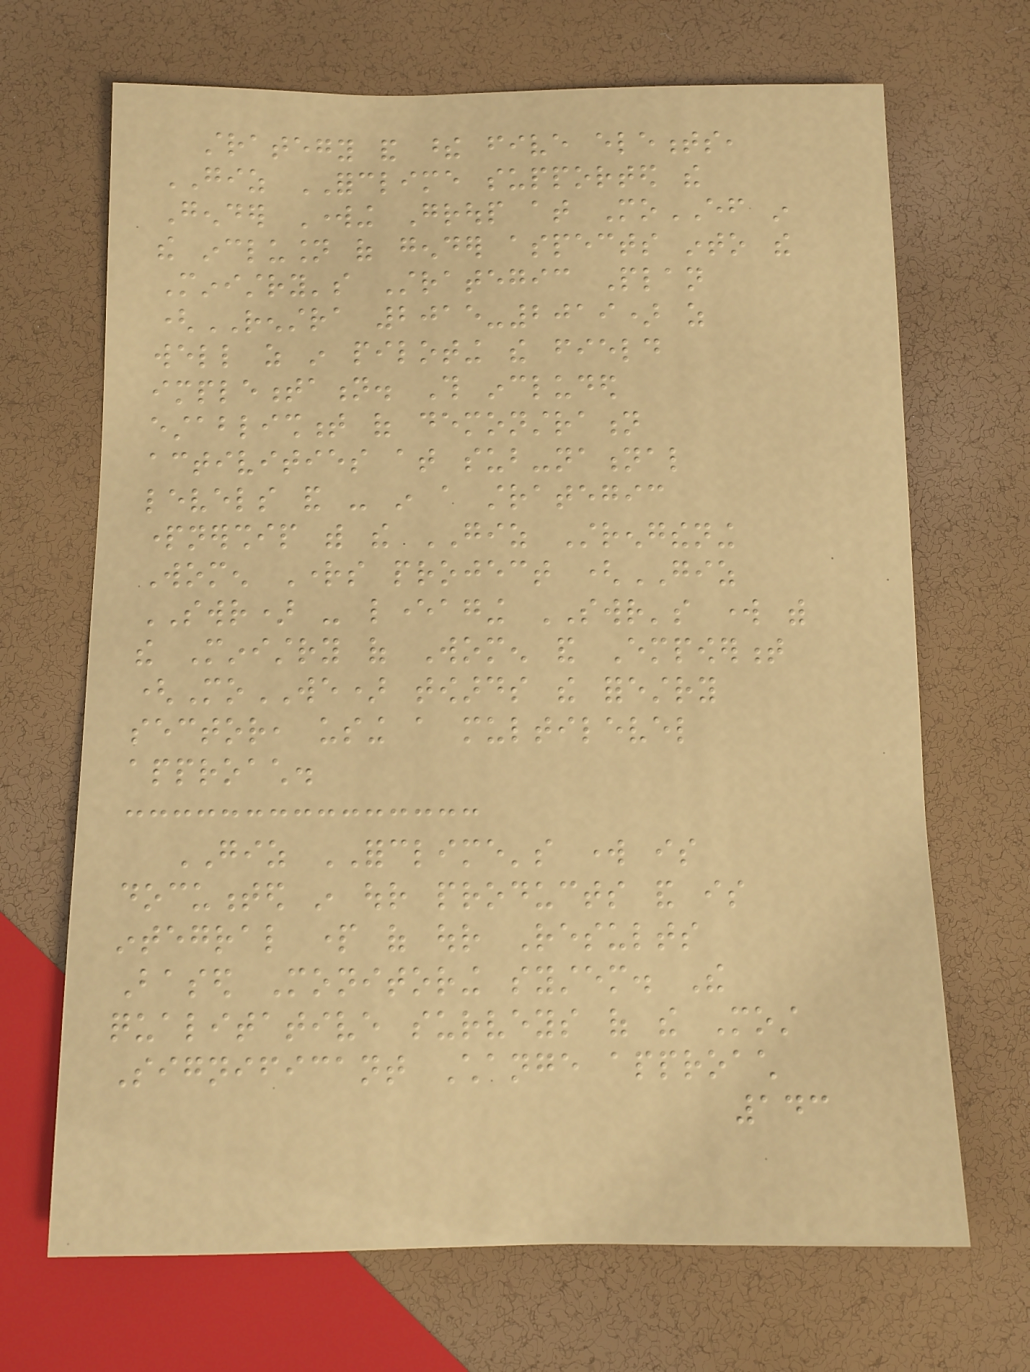strategy and these five elements,
GIZ FORCLIME supported the
Gender Working Group at MoEF in
the inclusion of gender aspects into the
Ministry's Strategic Plan
(RENSTRA 2015-2019) as
well as in piloting the field
implementation. This included
establishment of demonstration
activities at sub-national
levels and - in a strategic
partnership with the GIZ Strengthening
Women Rights project (GIZ
SWR) - leveraging SWR's work with
the Ministry of Women and Empowerment
(MoWE) towards the forestry
sector, using a multilevel
approach.
GIZ FORCLIME's work is
documented in our products and is
integral part of our Results
Based Monitoring system. The
qualitative surveys of the Most
Significant Change approach
143
